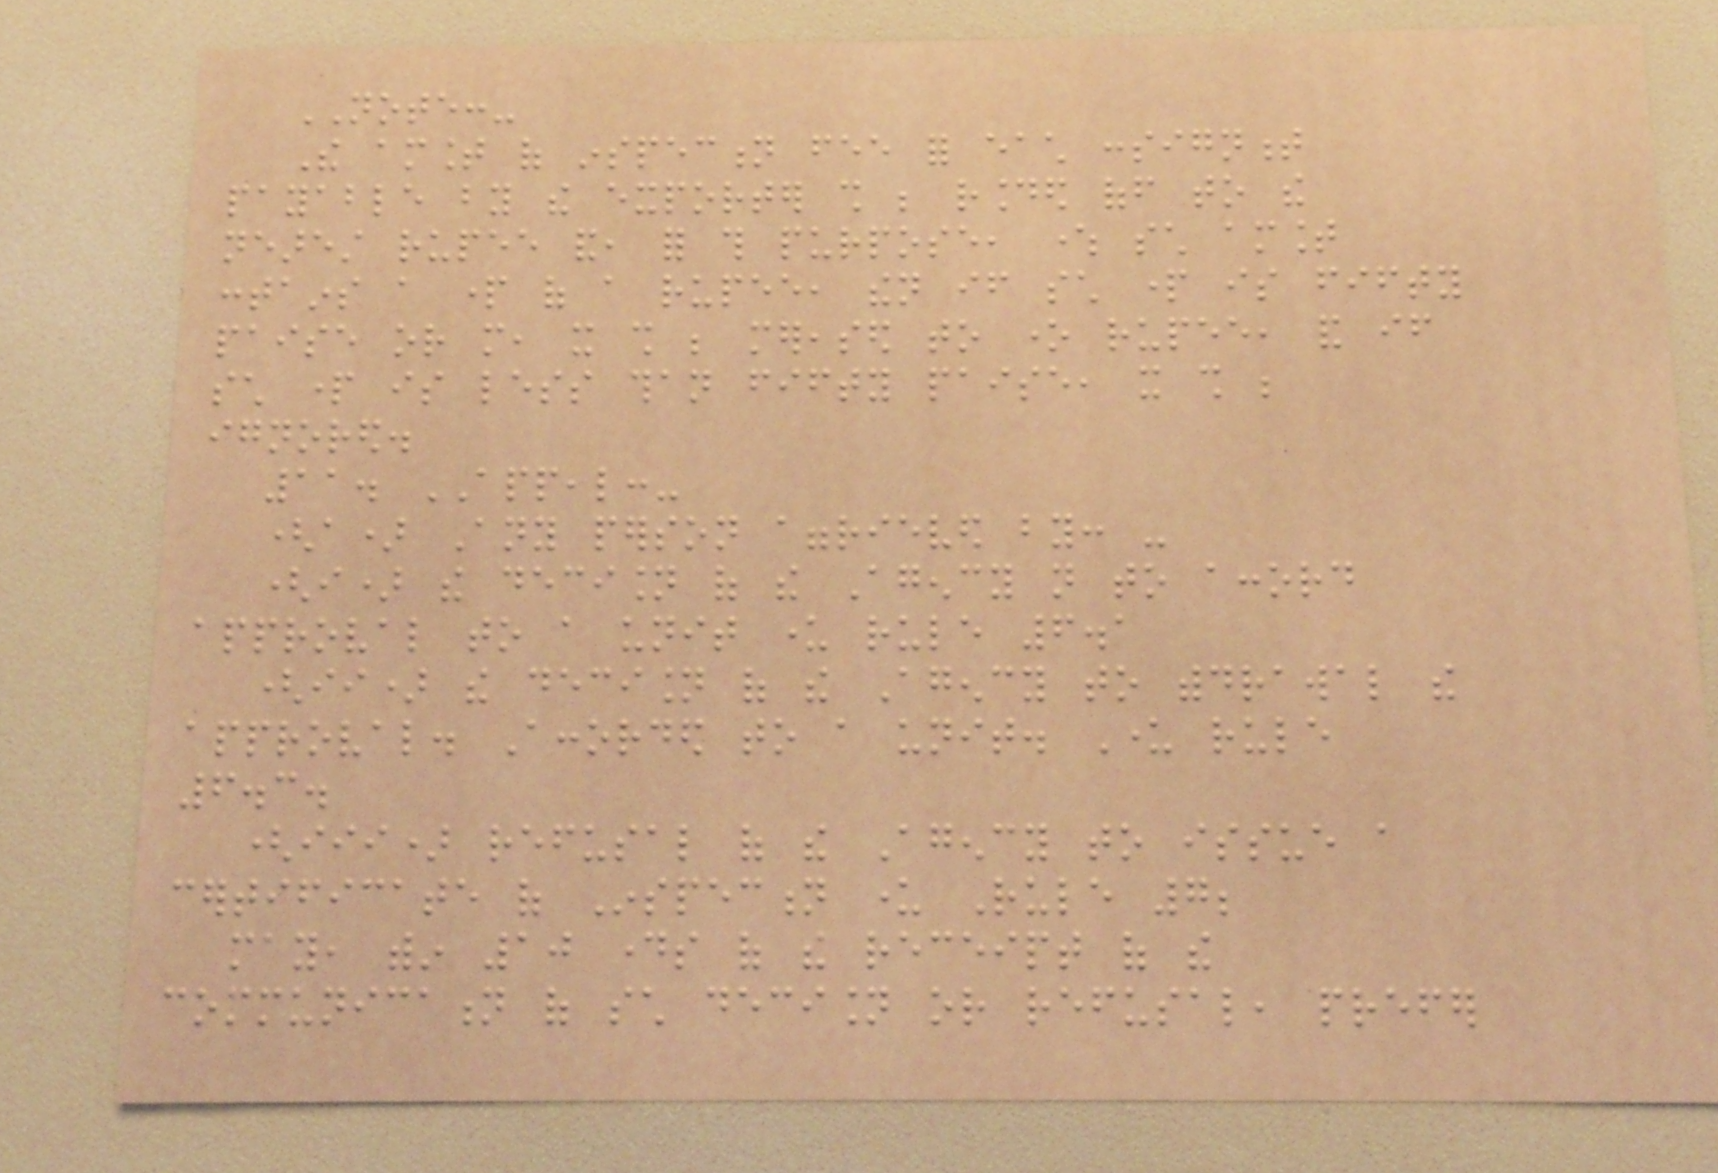NOTE:-
The amount of inspection fee for each consignment
payable by the exporter shall be rounded off to the
nearest rupee and, for this purpose, where such amount
contains a part of a rupee, then if such part is fifty
paise or more, it shall be mereased to one rupee, and if
such part is less than fifty paise, it shall be
ignored.
11. APPEAL:-
(a) Any person aggrieved by: -
(i) the decision of the Agency not to accord
approval to a unit under rule 6.1
(ii) the decision of the Agency to withdrawal the
approval. Accorded to a unit. Under rule
6.3.
(iii) refusal of the Agency to issue a
certificate of Inspection under Rule 7;
may, within 10 days of the receipt of the
communication of such decision or refusal, prefer
